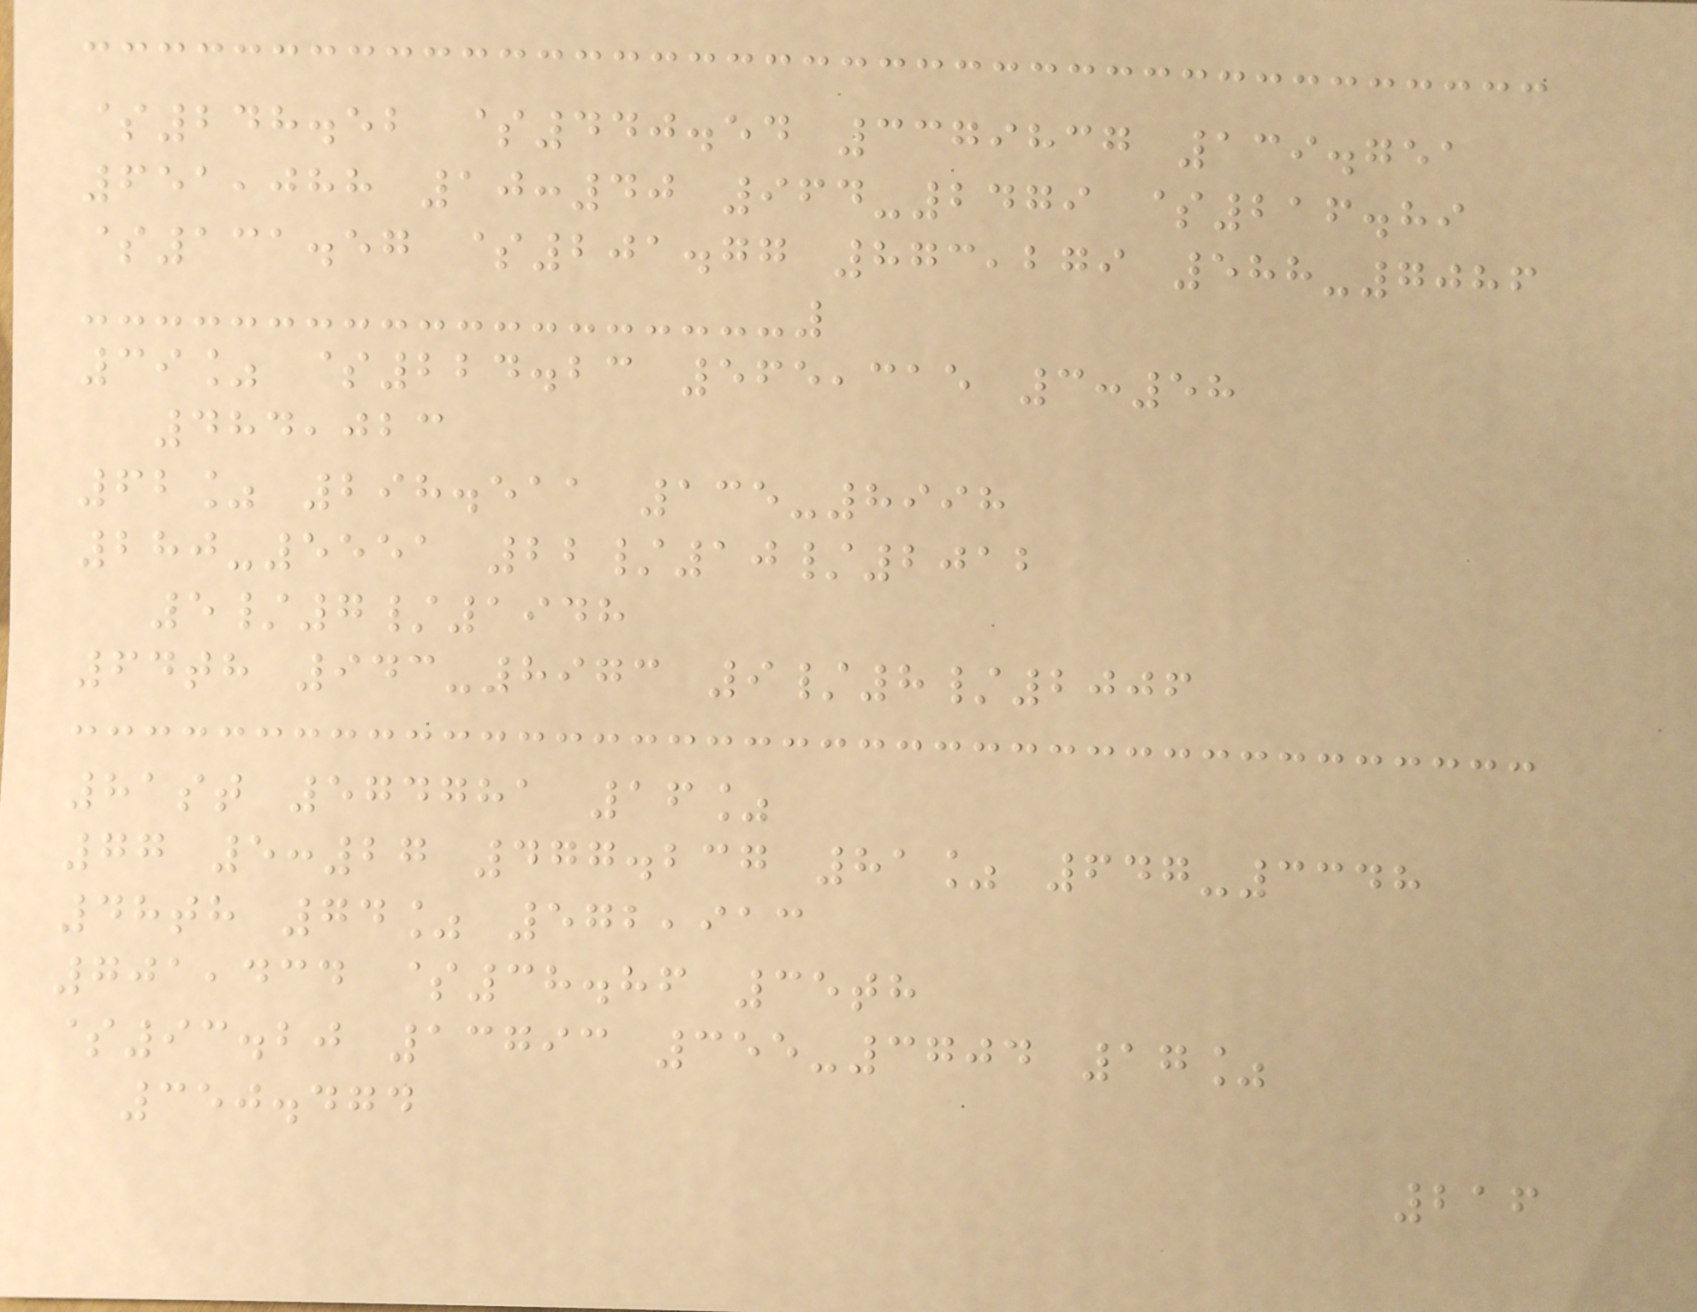$248.52 $440.54 3379837 139.751
651,088 10:40 964-2479 $216.89
$131.57 $201.77 873,279 588-7086
39% $224.23 565,315 3:58
484,023
62% 298.511 135-8998
280-5551 22/10/2012
5/7/1948
64th 943-8973 9/8/2006
81st 574781 16%
77 5:27 477.237 81% 647-3348
48th 74% 572,913
701,434 $38.86 35th
$93.20 13793 355-3704 17%
350.474
216
